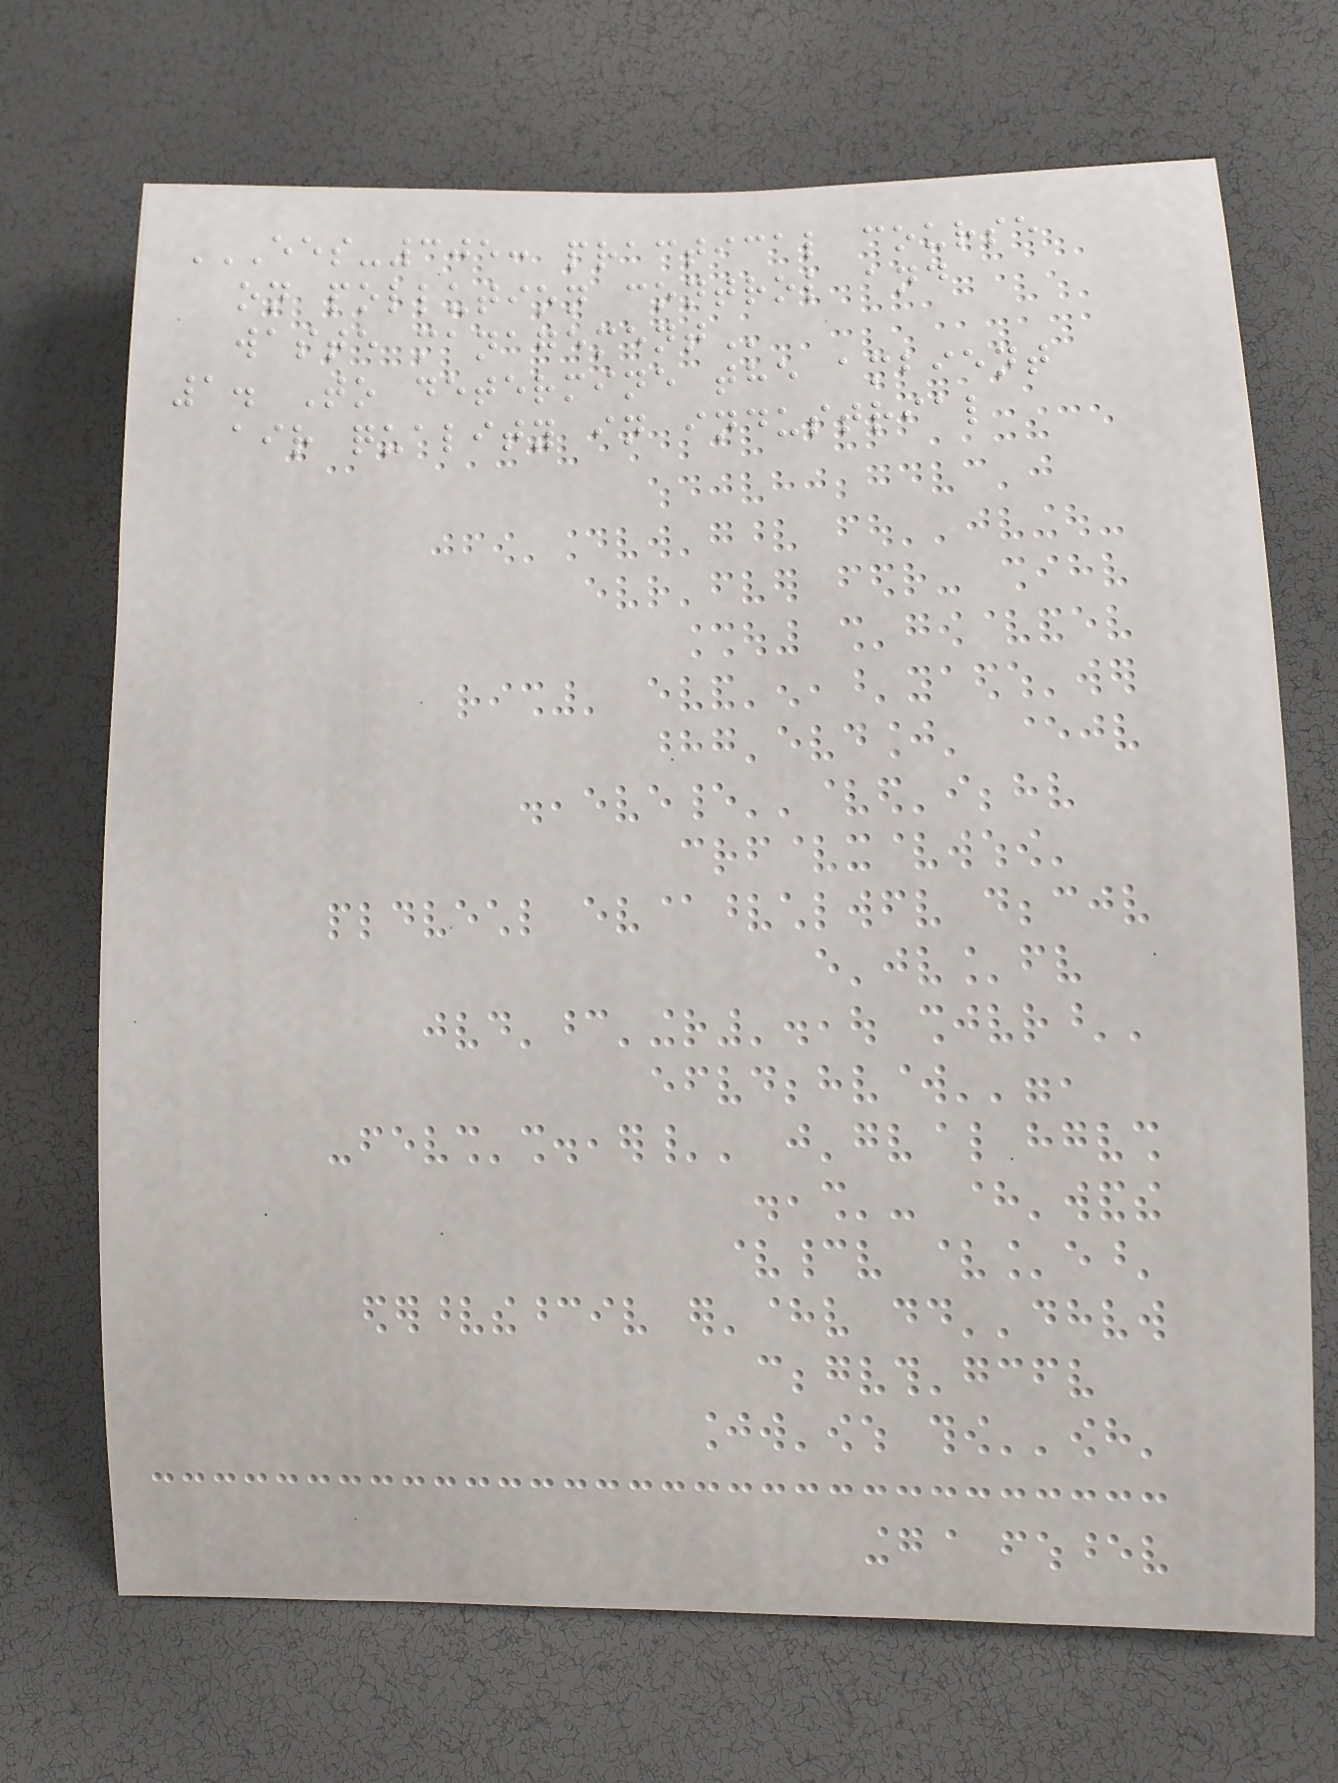EES-305: PRACTICAL COURSE
ON POLLUTION CONTROL AND
WASTE MANAGEMENT
1. To determine the ambient
air quality in industrial
